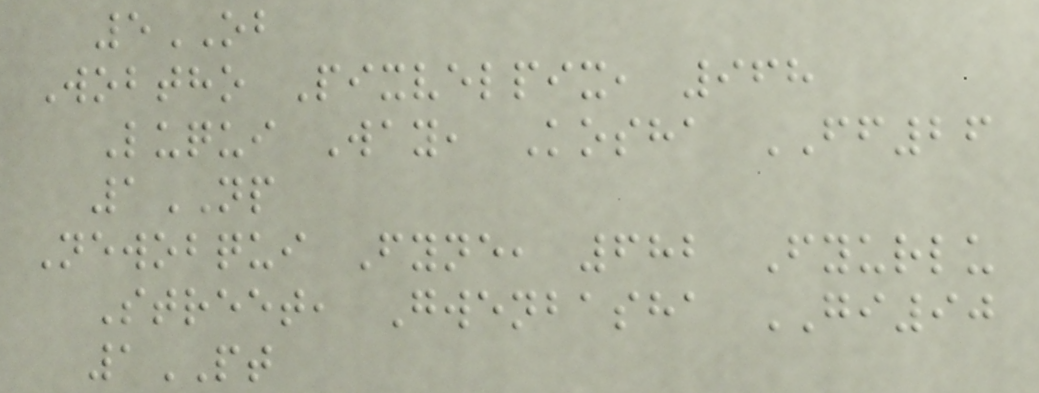5OB
Wobtho Pixvelpix, 968
Luqui Way, Kosha FF26
1NP
Newobqui Fyne, 682 Fyurlu
Street, Gwenbasha GI90
1PT
